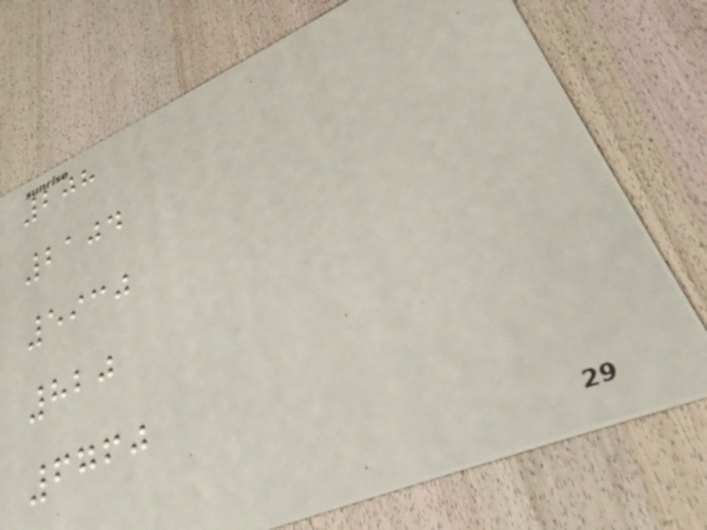208
2104
5930
820
6760
